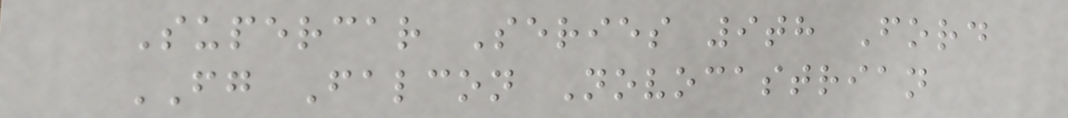Supercar Series 9th Ford
FG Falcon Novocastrian
